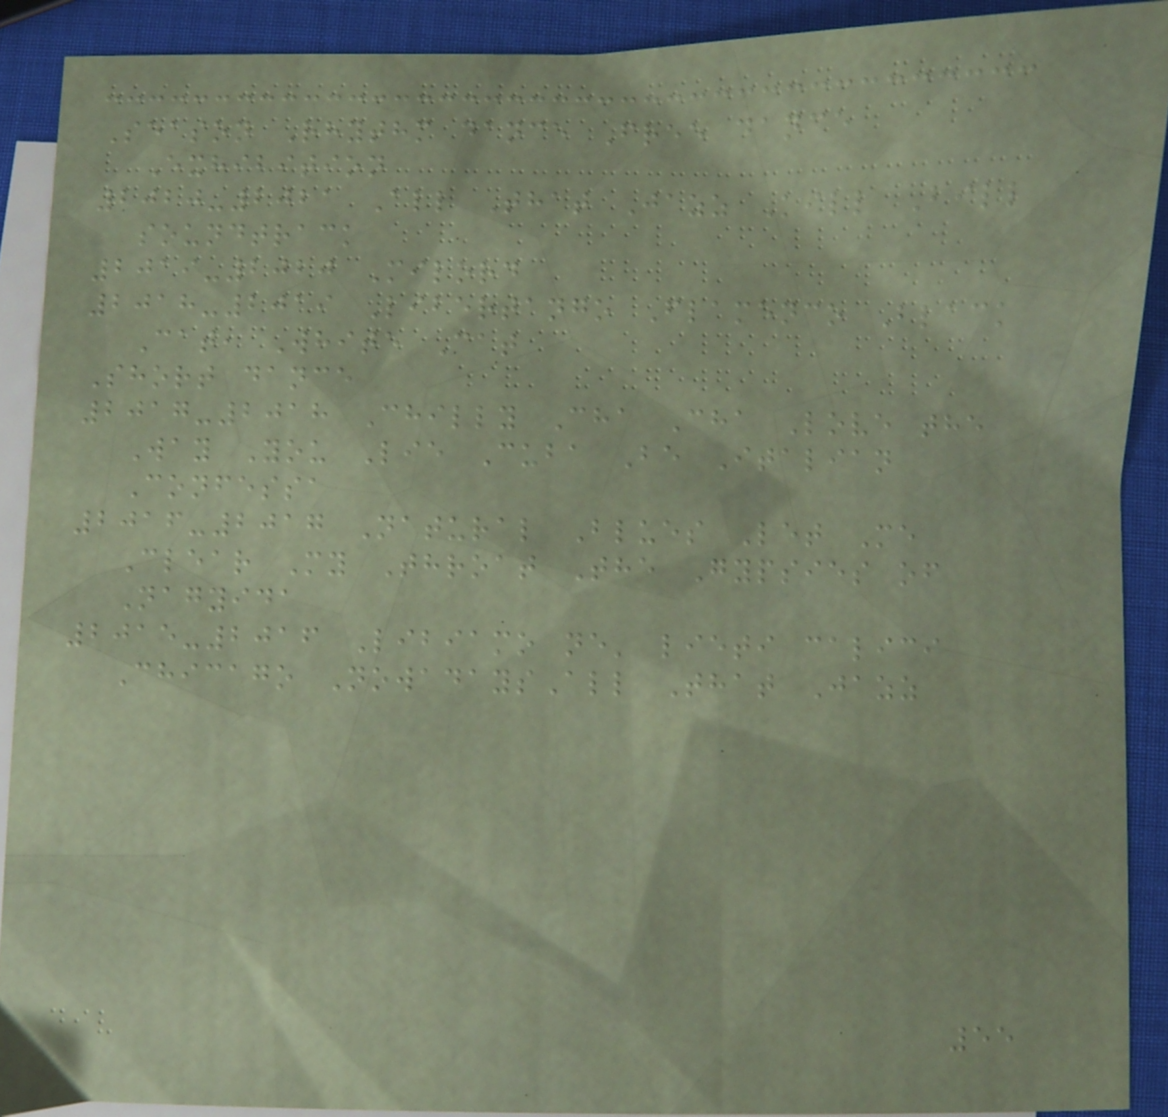Season Rhythm dance Free dance
Exhibition
2020-2021 All That Jazz Kill Bill
soundtrack
2019-2020 Milord
2018-2019 Libertango Flamenco Black
Cat, White Cat
Short dance
2017-2018 Chilly Cha Cha Love the
Way You Lie Cuba Be Italian
Confessa
2016-2017 Natural Blues Let Me
Clear My Throat The Gypsies of
Nagyida
2015-2016 Libiamo ne' lieti calici
Chicago NowadaysAll That Jazz
55
